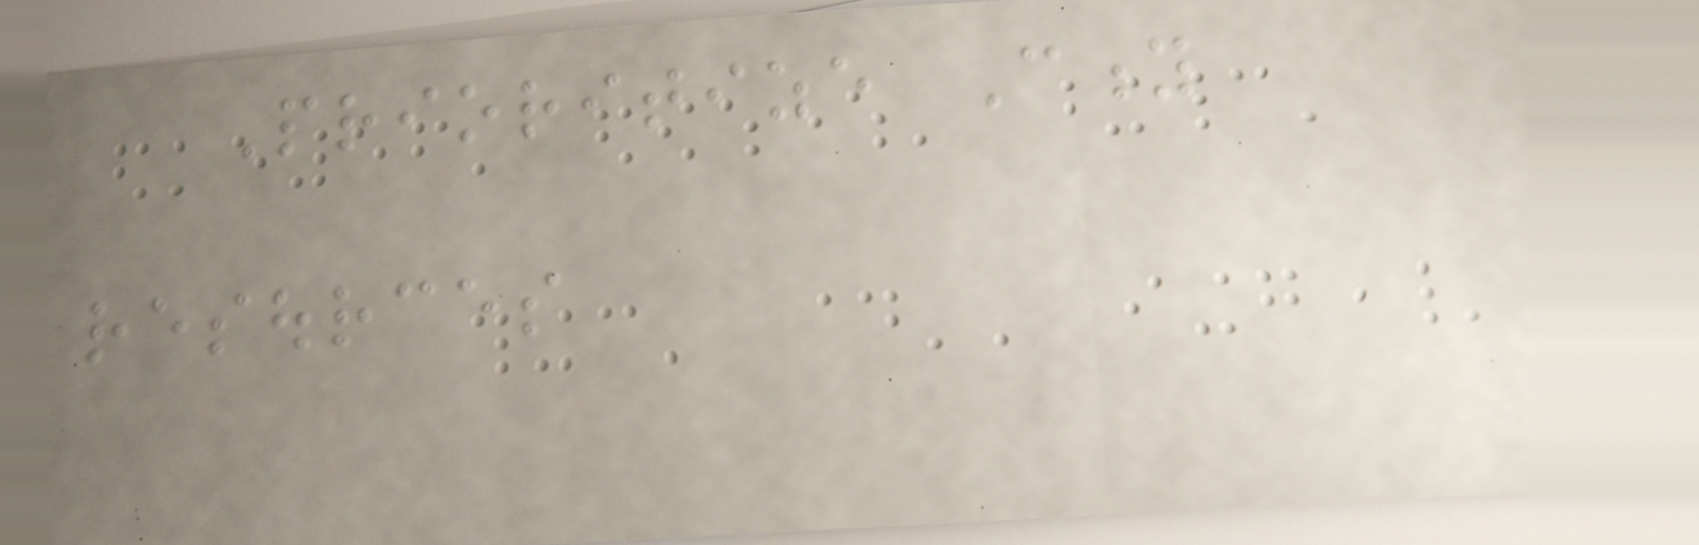Prioritize City
resources
